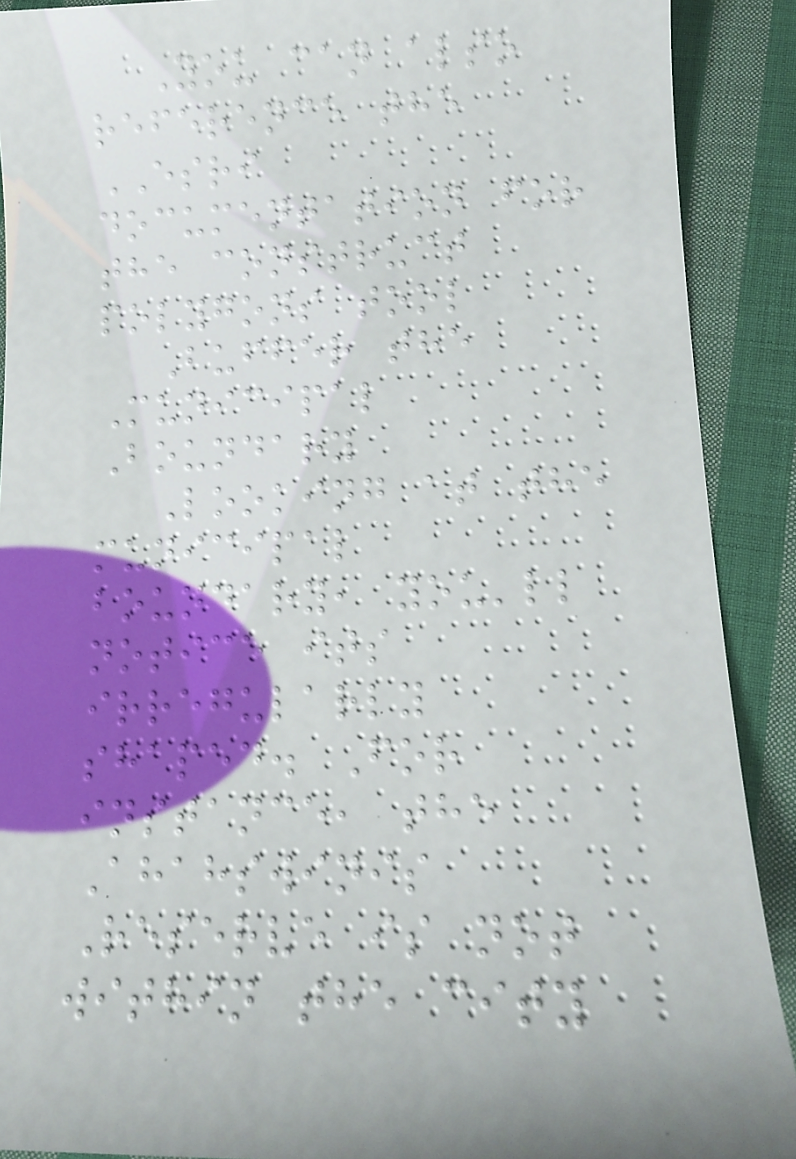You can also
reference the
ESRI
documentation for
the construct
polygons tool
Buffer the
Municipal
Boundary
Looking at the
municipal
boundary, you'll
notice its
irregularly
shaped. For
instance, the
Ahahswinis
Reserve is not
within the city
